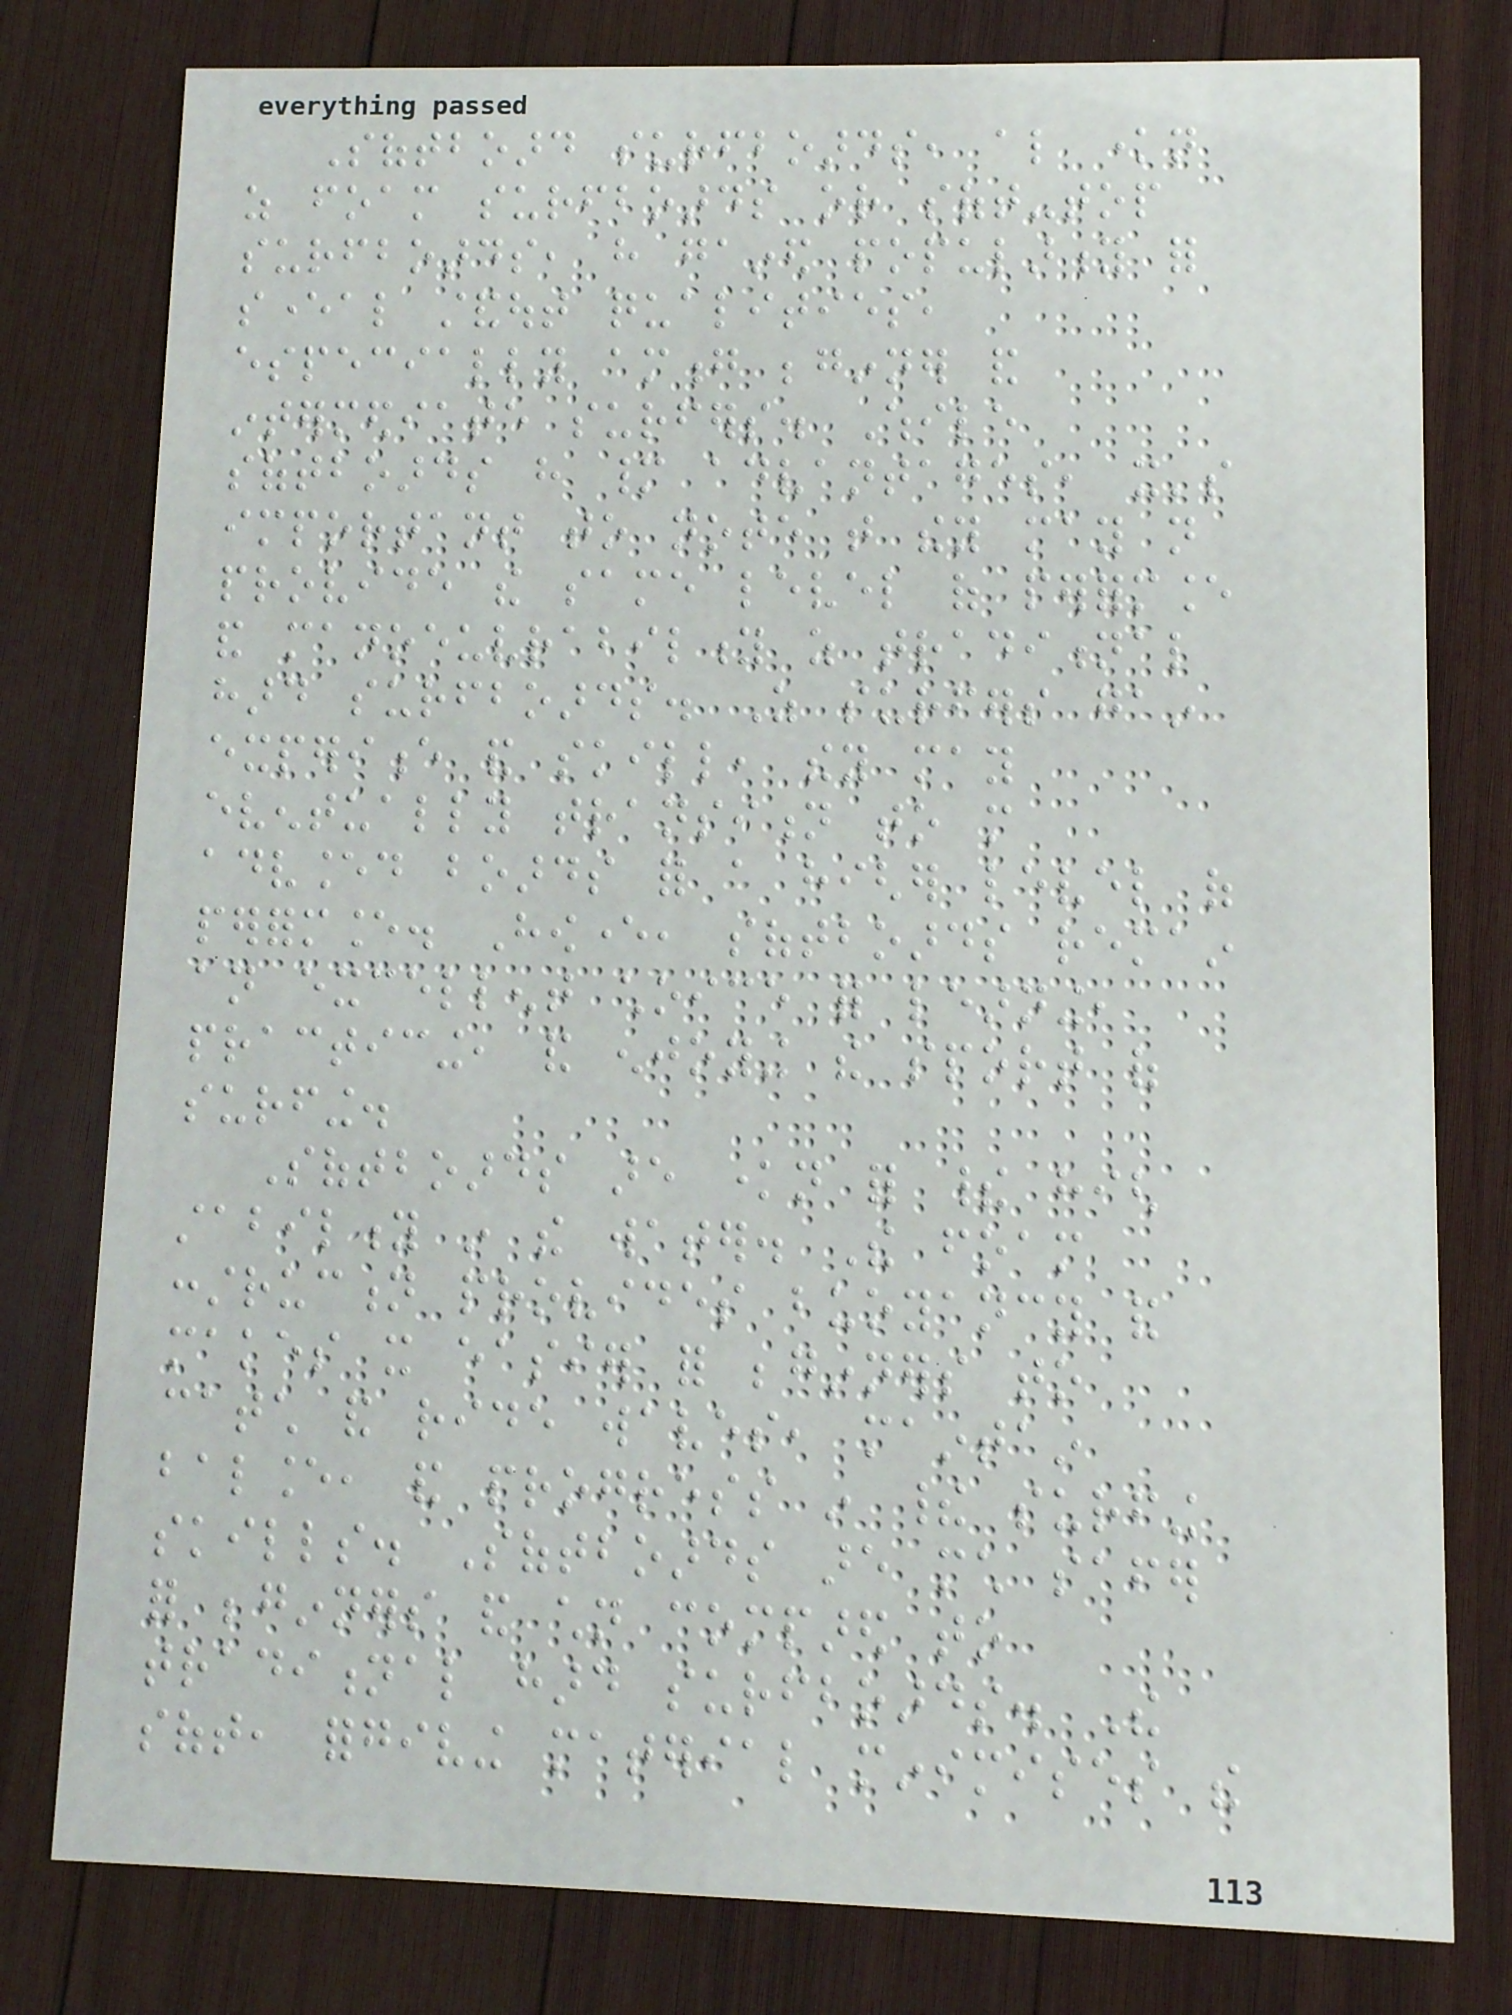Softboard surfboards, also known
as foam surfboards or soft-top
surfboards, have gained popularity for
several standout qualities,
especially among beginner and
intermediate surfers. While
softboards have many advantages, it's
important to note that they may not
provide the same level of performance
and manoeuvrability as traditional
hard surfboards. As surfers gain
experience and skill, they may
eventually transition to more
advanced boards for a higher level of
performance. However, softboards remain
an excellent choice for learning,
practicing, and enjoying the sport of
surfing.
Softboards are known for their high
stability in the water. The foam
construction provides buoyancy and
makes it easier for beginners to
catch and ride waves, maintain
balance, and progress in their surfing
skills. Softboards are much safer
for beginners and children compared to
traditional hard surfboards. The
soft, forgiving material minimises the
